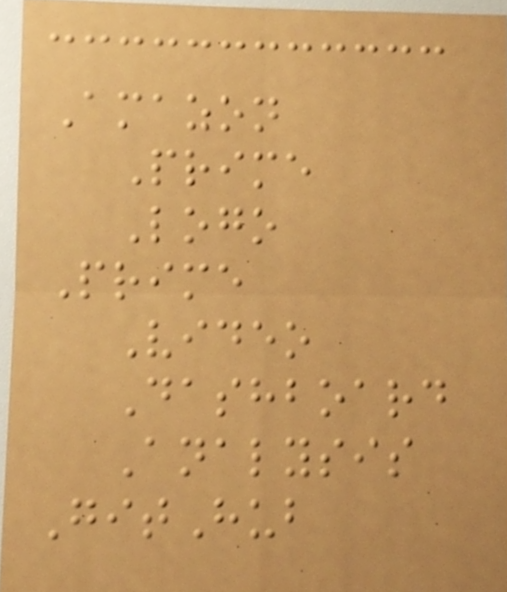Amazon
Prime
Logo
Prime
Video
Dashboard
Analysis
GitHub
